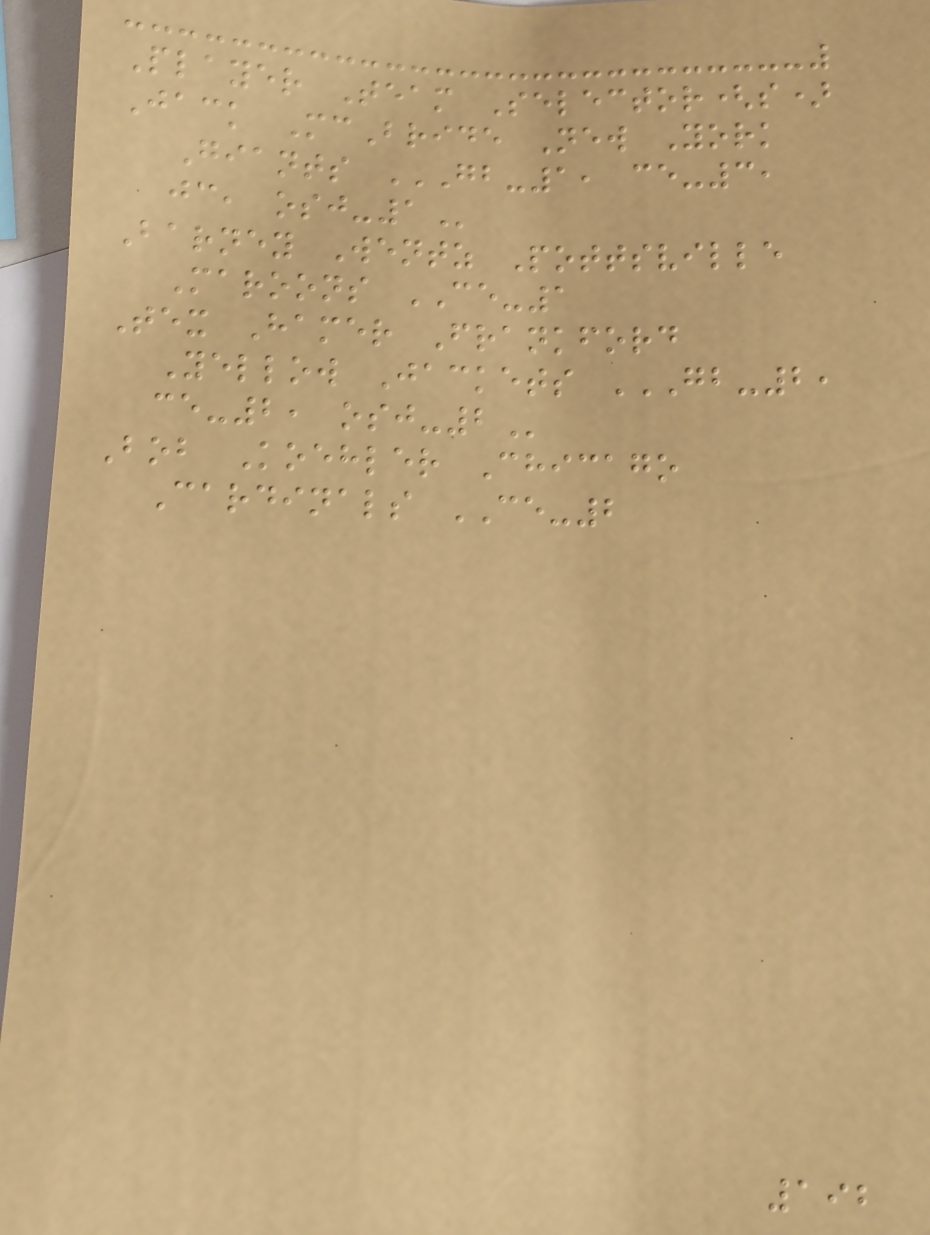Player Team Selector(s)
Jack McBride New York
Giants GB-1, CE-3,
JC, OSJ-1
Barney Wentz Pottsville
Maroons CE-1
Tex Hamer Frankford
Yellow Jackets GB-2,
CE-2, OSJ-2
Bob Koehler Chicago
Cardinals CE-2
192
